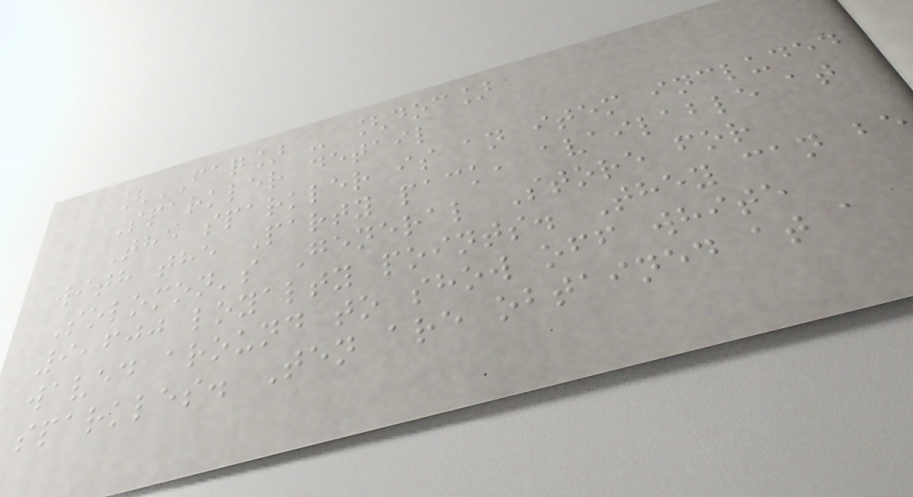[FAQ] - [doc]
Sparkler detail
The sparkler is an item included
with the Party pack, available at
Solomon's General Store for
9,600 loyalty points. They can be
waved around to show off white
sparkles. Ten are obtained at a
